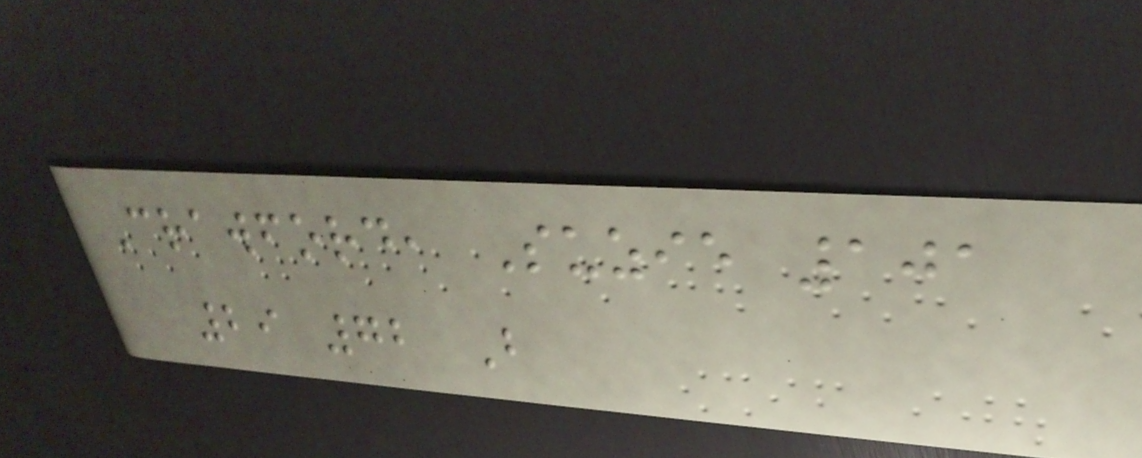Crawford, Suzie 101
29 72 B
